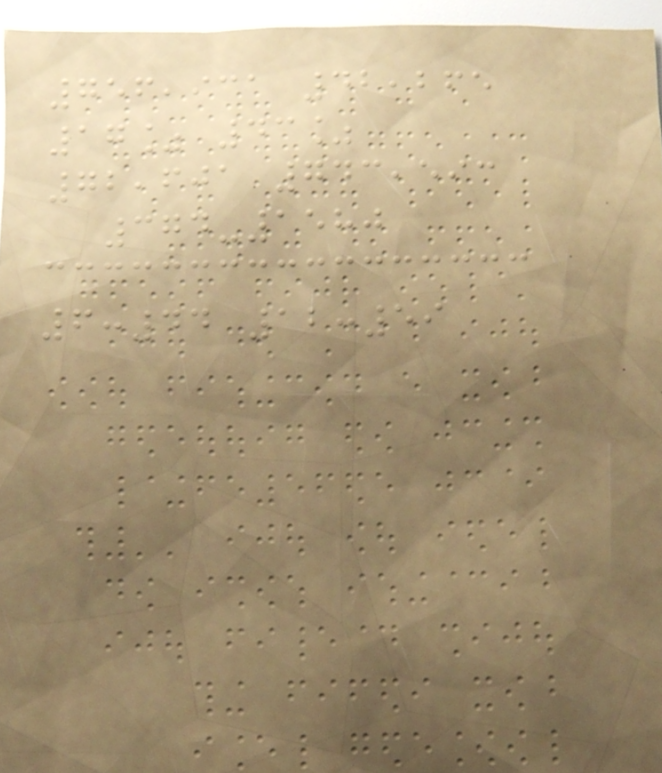756,931 42,265
17% 43%
72,601 743,593
374-1580
6:44 12:59
